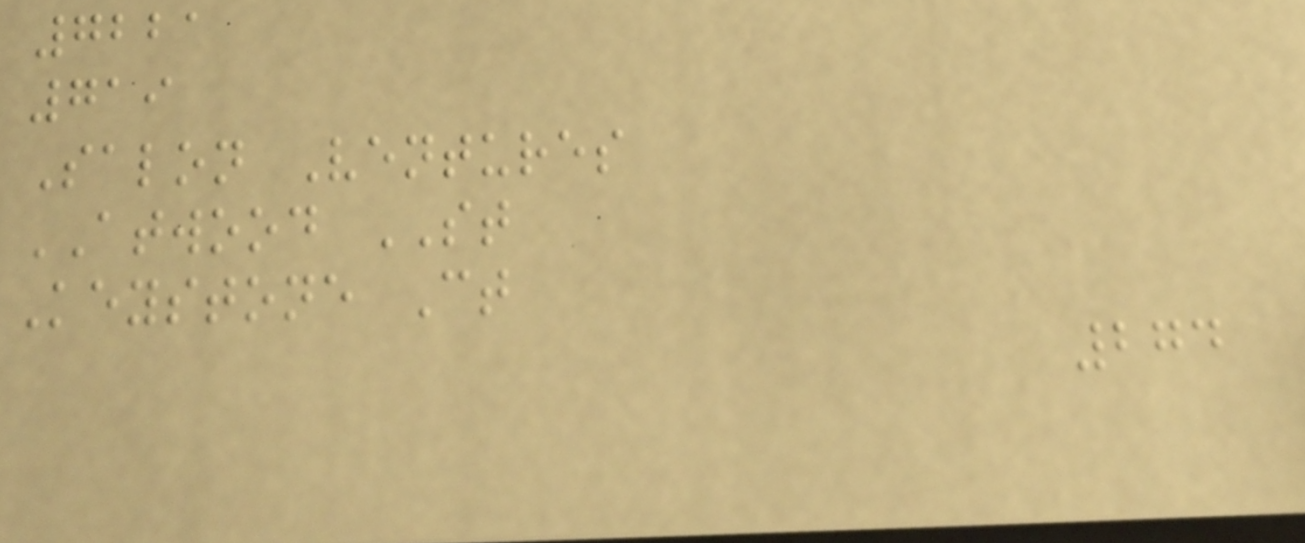7221
719
Salon Ventures
ATWOOD ST
Keystone Ct
274
